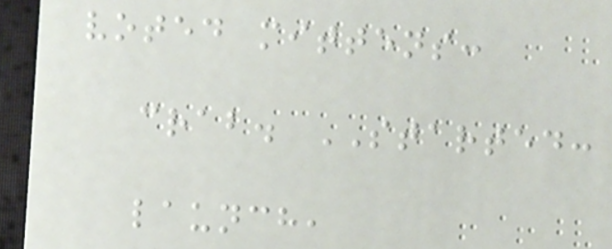voted mittens:
crab. STARTED:
launch,
